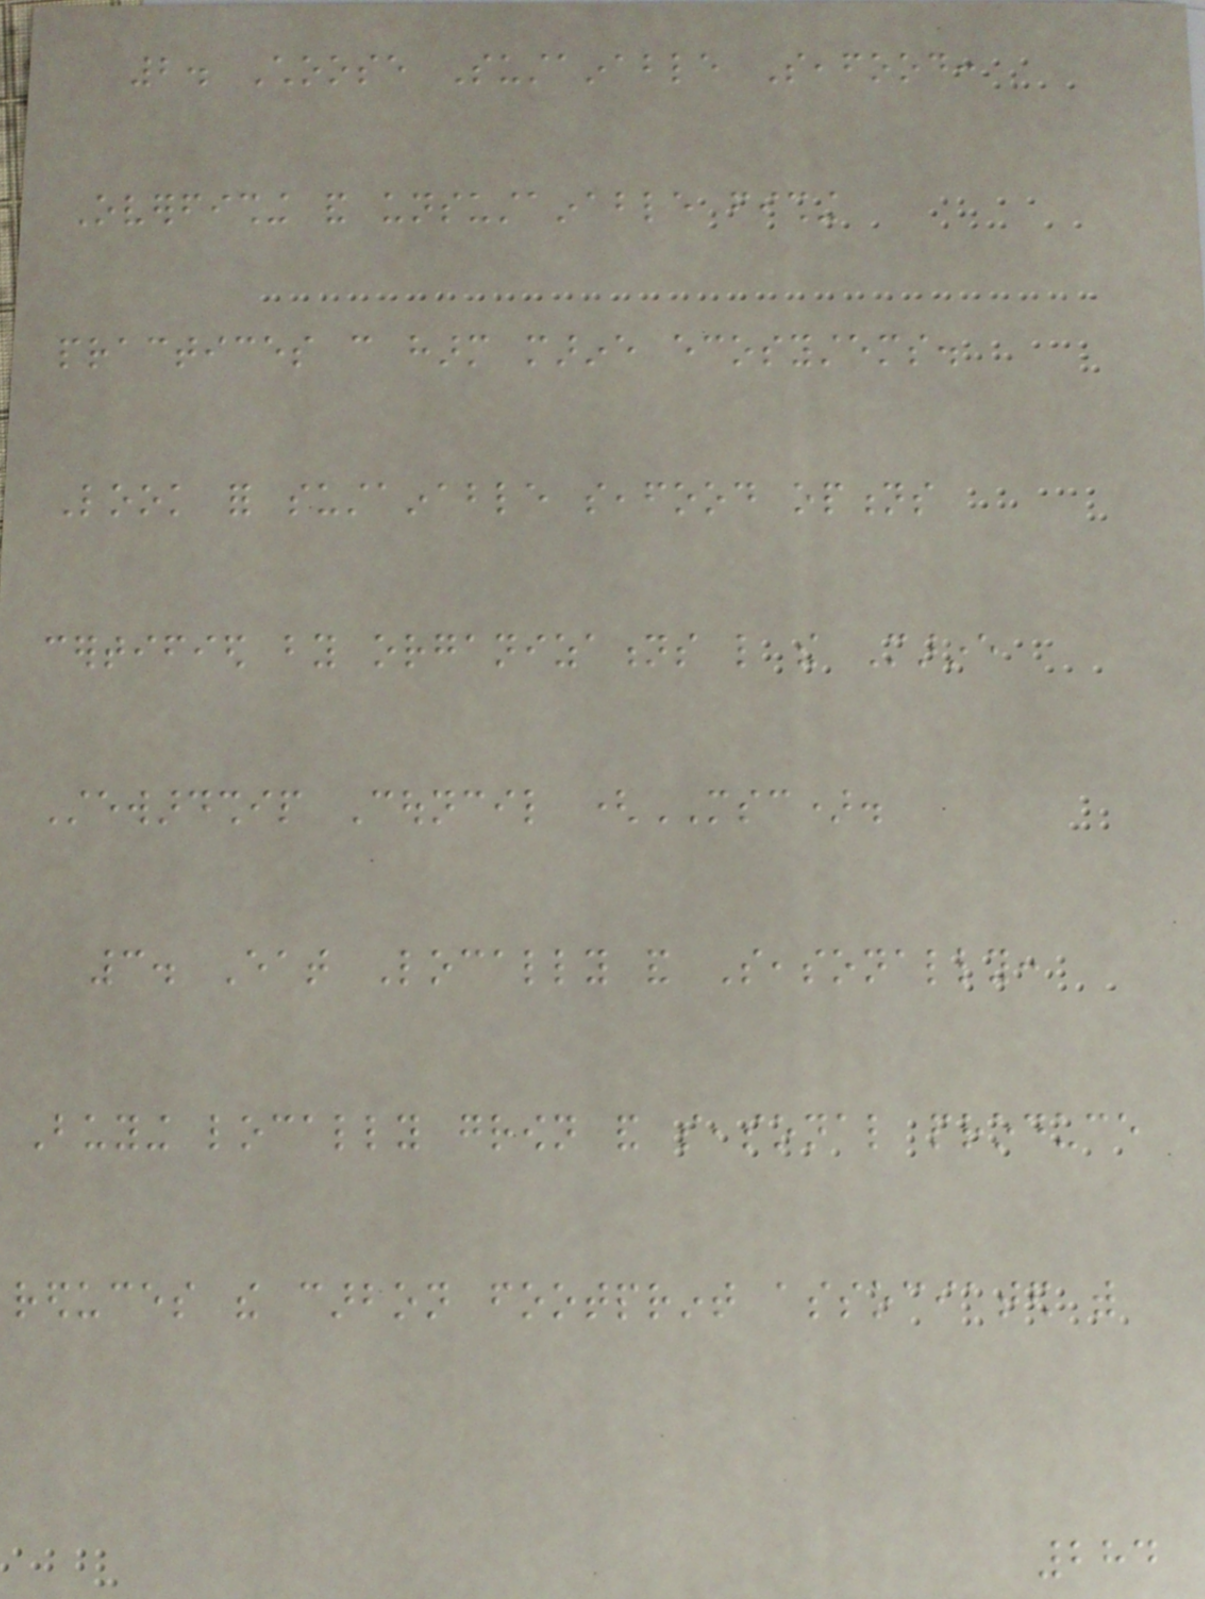2. Choose Sustainable Seafood:
Overfishing and unsustainable fishing
practices can harm marine ecosystems.
Look for sustainable seafood options
certified by organizations like the Marine
Stewardship Council (MSC).
3. Eat Locally and Seasonally:
Buying locally grown and seasonal produce
reduces the carbon footprint associated with
284
